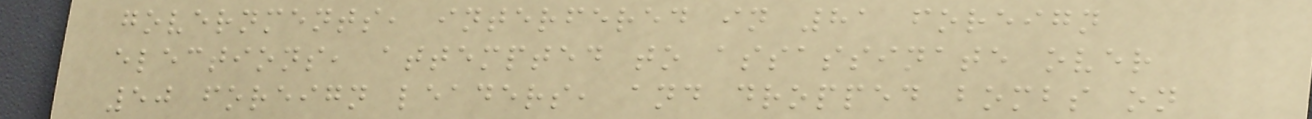governments, interfered in 81 foreign
elections, attempted to assassinate over
50 foreign leaders, and dropped bombs on
